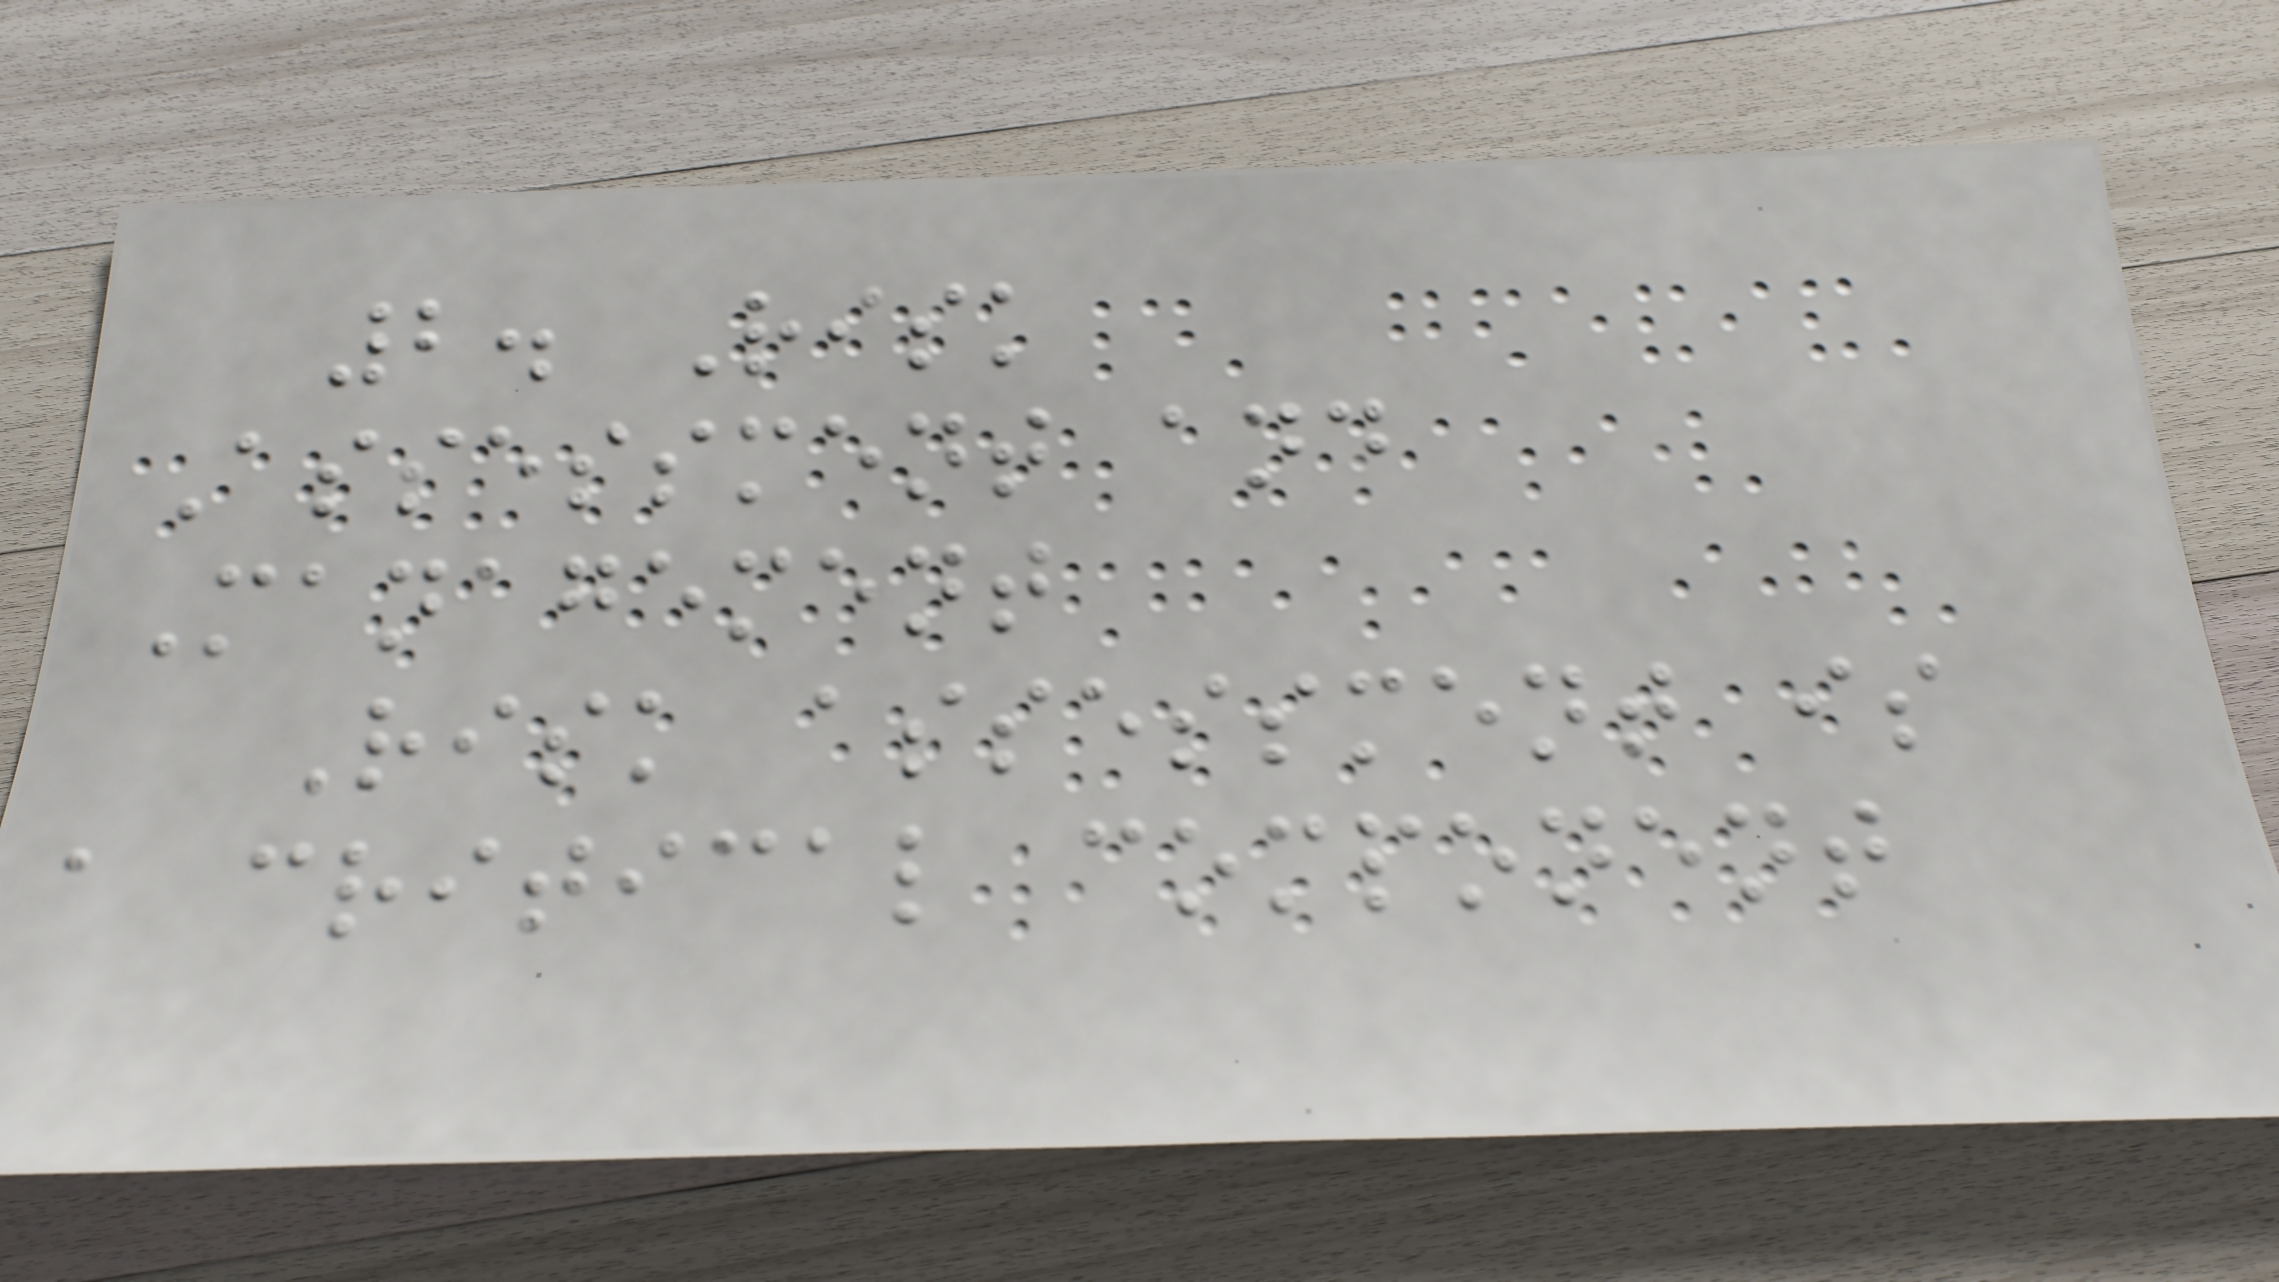2. Risk
Assessment and
Management
Risk assessment is
a critical component
